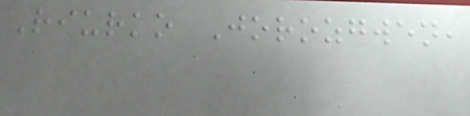Riurko Jorozgwen,
